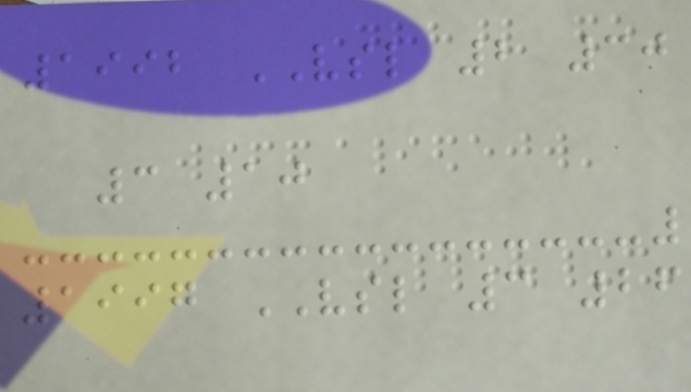1992 VSL 2 30
3 10
1997 VSL 3 26
